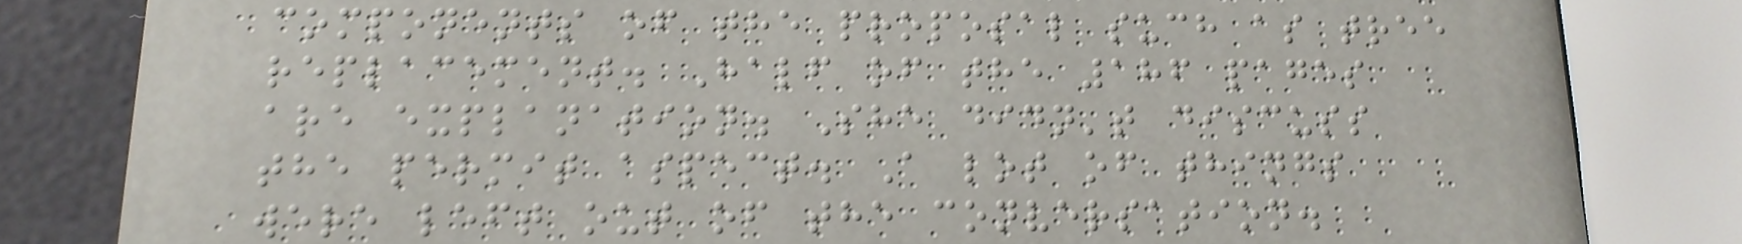components of the proposal such as tree
replacement. Half of the 186 pages
are explanation. She didn't discuss
the permit aspect. A lot of things
were left out of the conversation.
